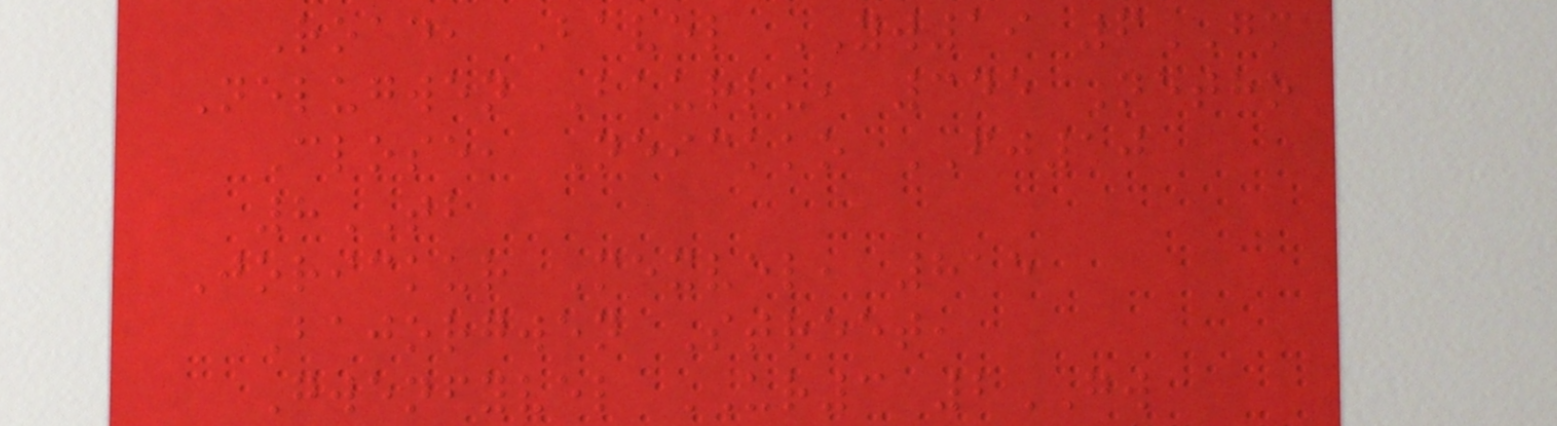Road, Bavel YW19 6GM
Nelugwen Baurlu, 345 Netho
Close, Neickko FJ10
8TB
Jorickur Mexvel, 815
Bajorgwen Street,
Gwenfyvel UR3 2GW
